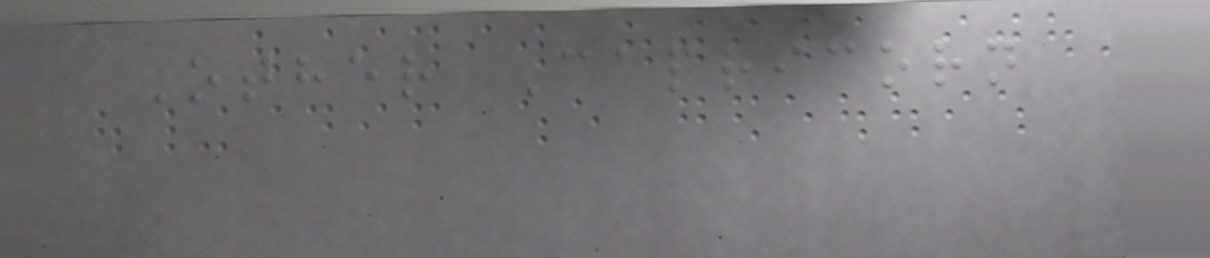Other Capricorn
